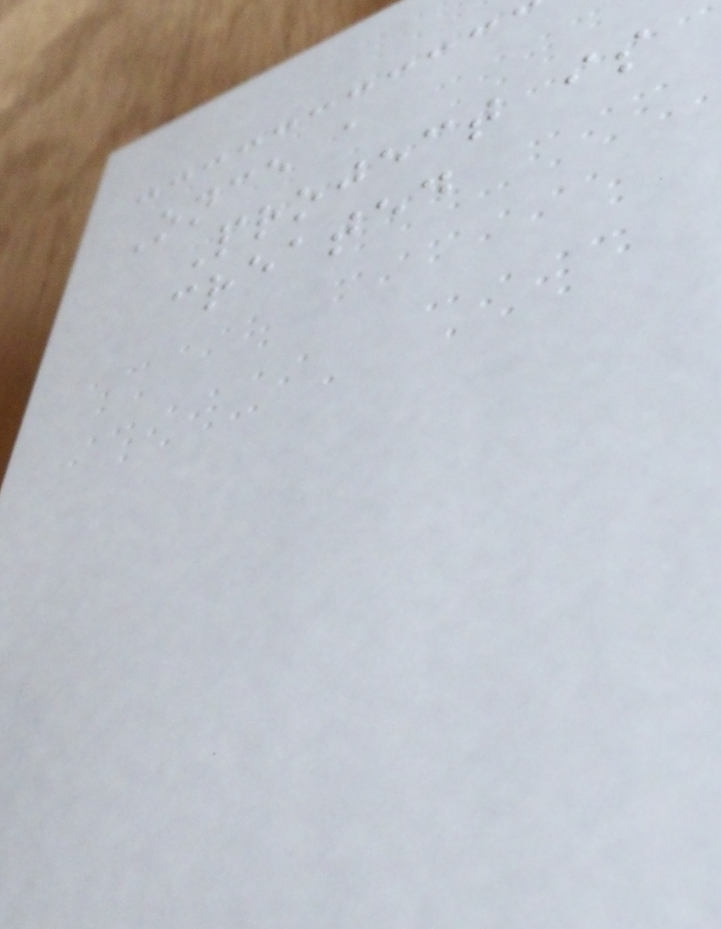Once a
Project is
created
